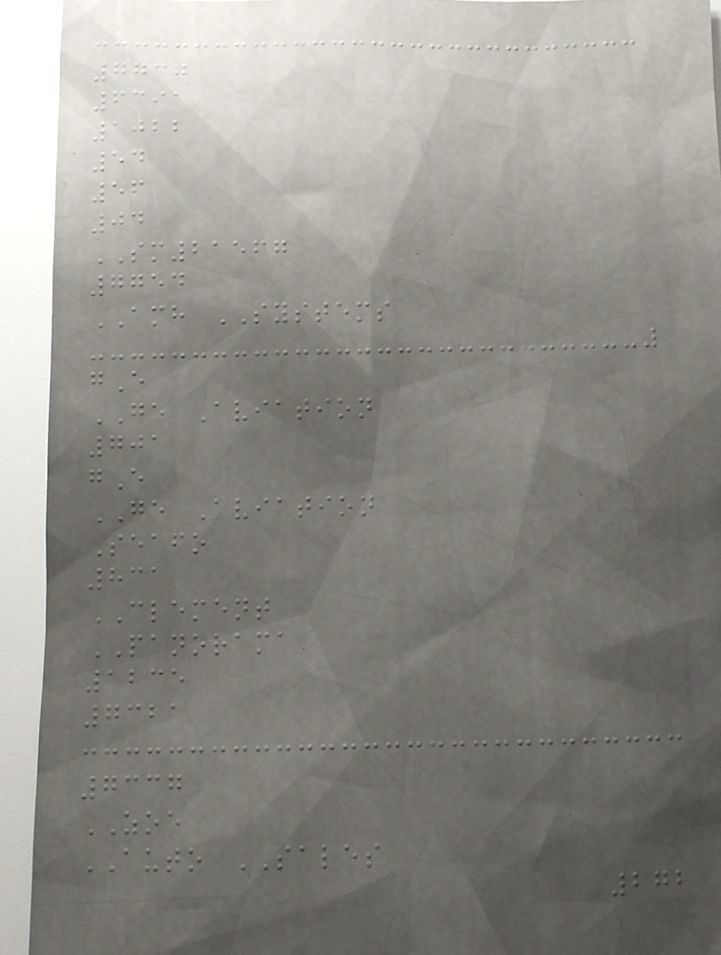7730
6391
1022
54
56
04
SM21567
7754
AMH SYSTEMS
gE
GE Aviation
701
gE
GE Aviation
Seafo
831
CLEMENT
PANORAMA
1235
7321
7337
ZOE
AUTO SALES
272
